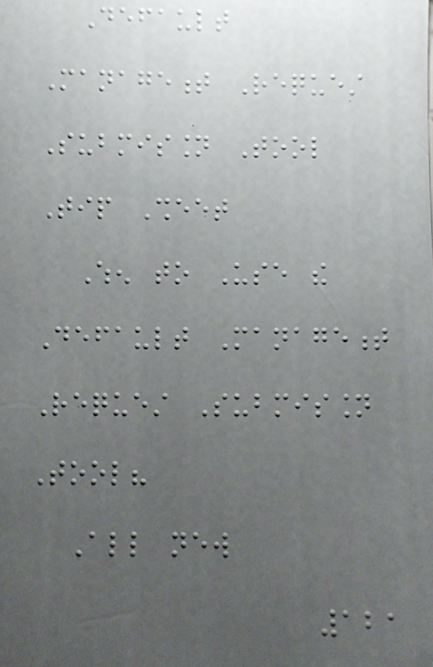Default
Management Request
Submission Tool
Tip Sheet
When to Use the
Default Management
Request Submission
Tool?
All new
121
